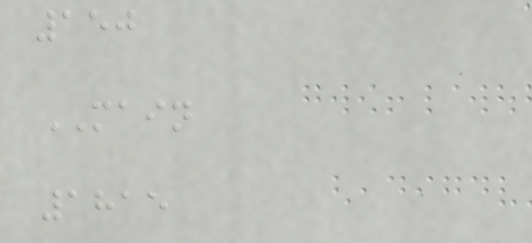150
MAIN
1815
